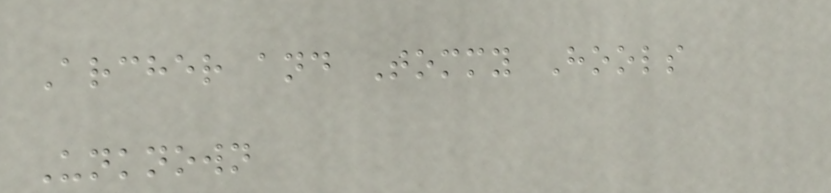Archer and Tommy Hools
Unknown
